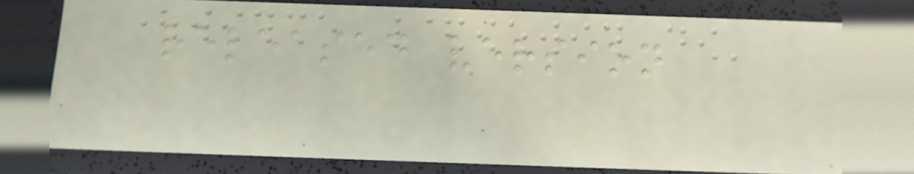released version
